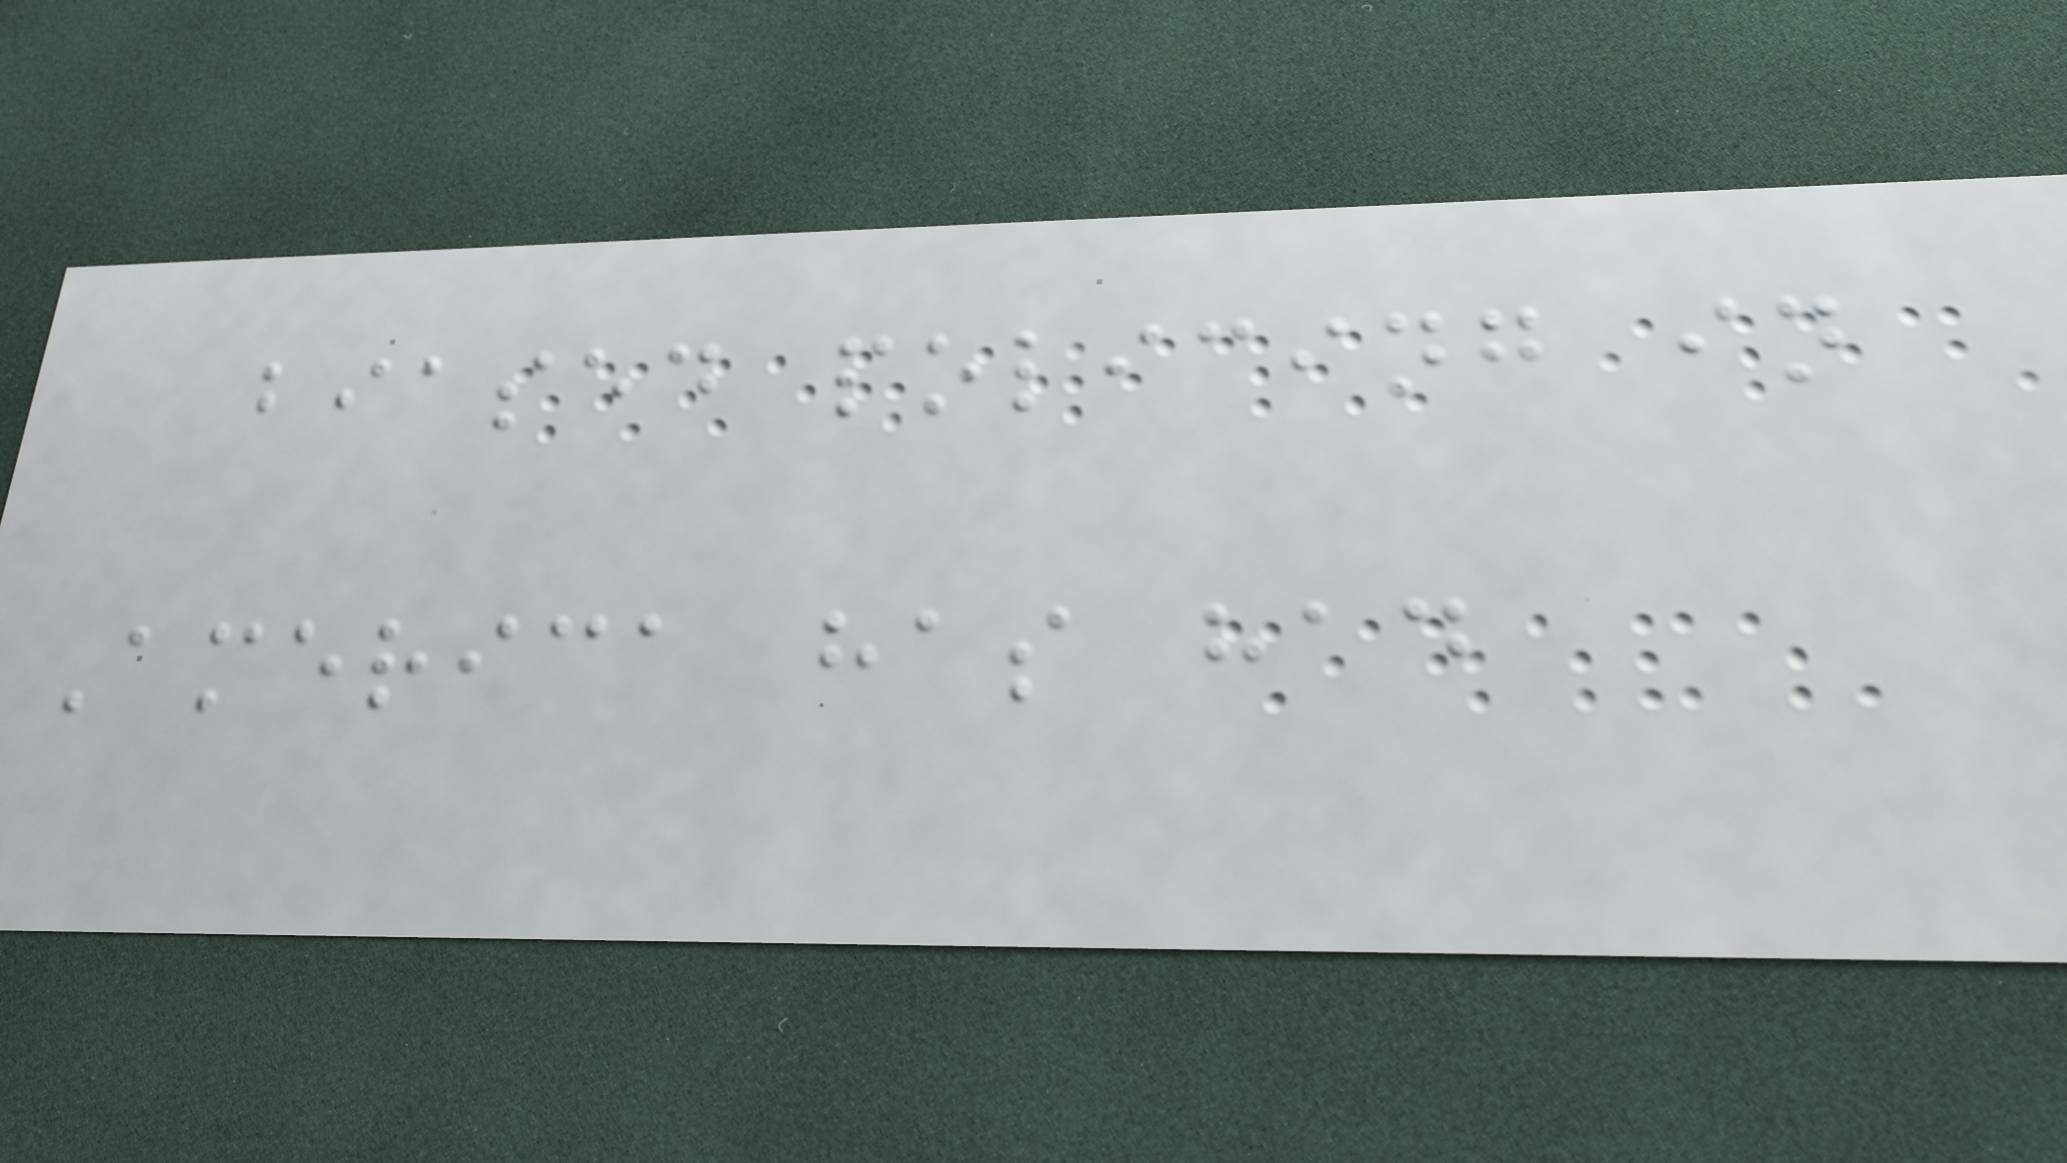biased policing in
America has had
